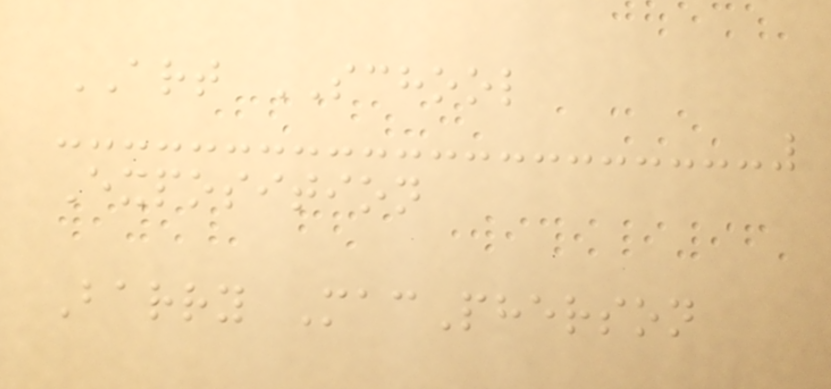ART SCHOOL
Exposition
Barry MacPherson
